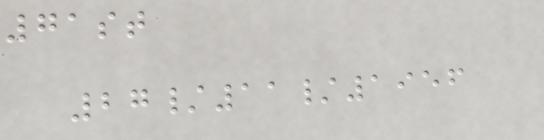71st
27/11/1956
